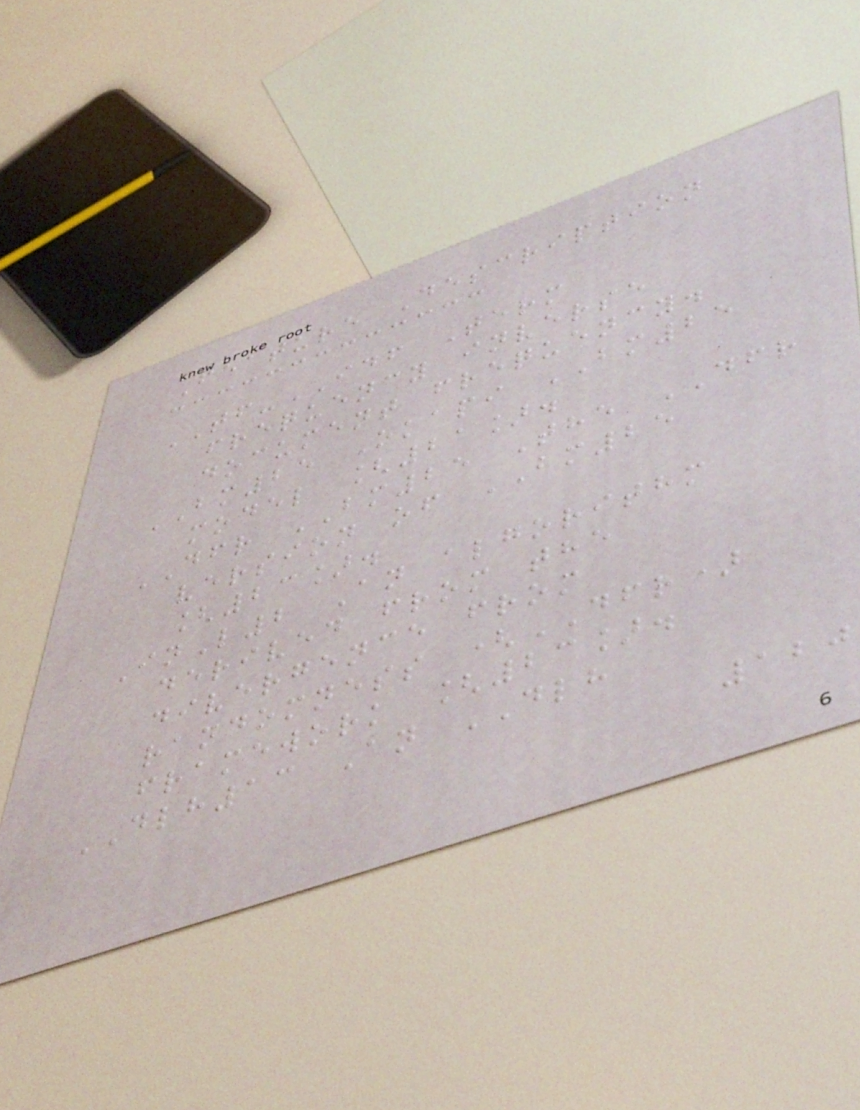Feature Description
TF-IDF Term
frequency inverse
document frequency.
BM25 Okapi BM25
model [21].
DFR BM25 The DFR
version of BM25
[23].
InL2 An algorithm
derived from the
divergence from
randomness (DFR)
framework [23].
DLH13 An DLH
120
